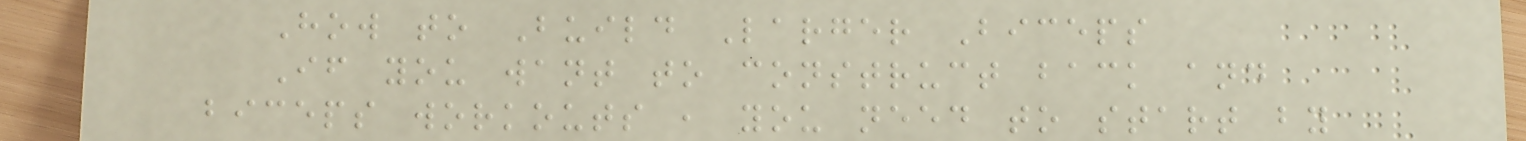How to Build Larger Biceps
If you want to construct back and
biceps workouts , you need to start by
